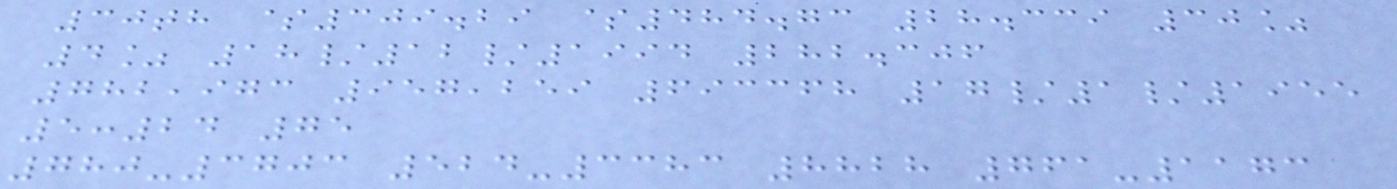30th $309.29 $484.73 28.339 30%
4% 18/12/1994 282.306
782,973 957,259 693368 17/1/1955
5:24 75
780-3703 524-3383 8828 761-1173
